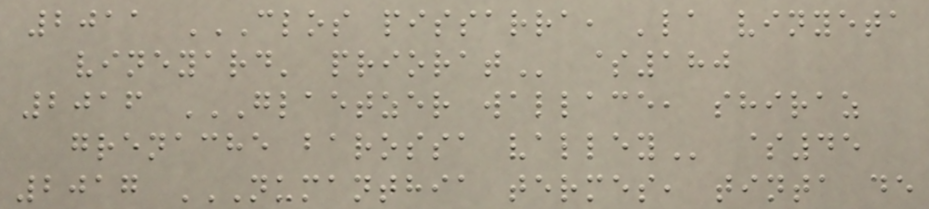2011 CLOS PISSARRA, 'LA VINYETA
VINEYARD' PRIORAT $180
2016 GLAETZER WALLACE, SHIRAZ
GRENACHE BAROSSA VALLEY $45
2017 NUMANTHIA TERMES, TINTA DE
